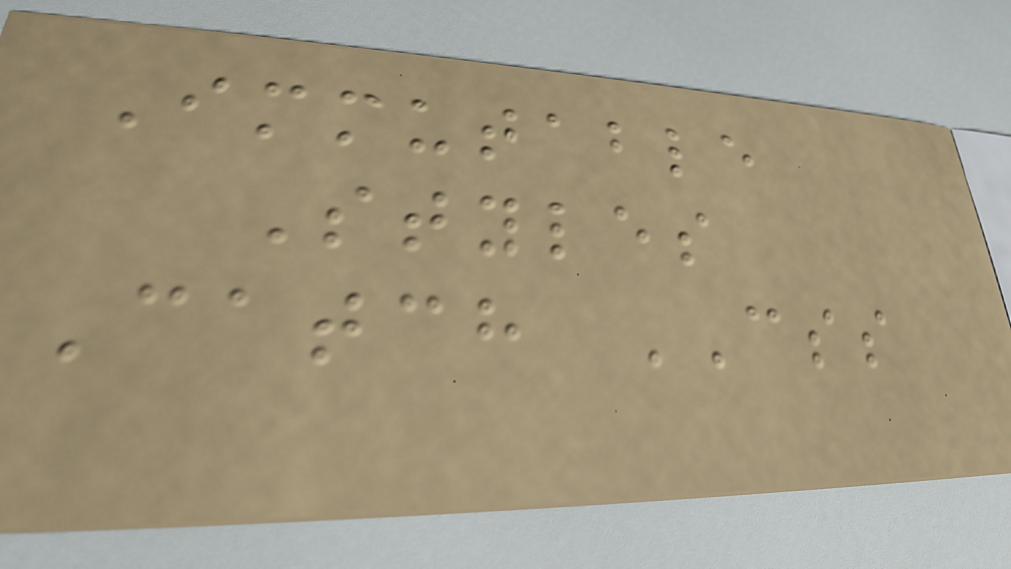Immutable
Styles
Catch CSS
